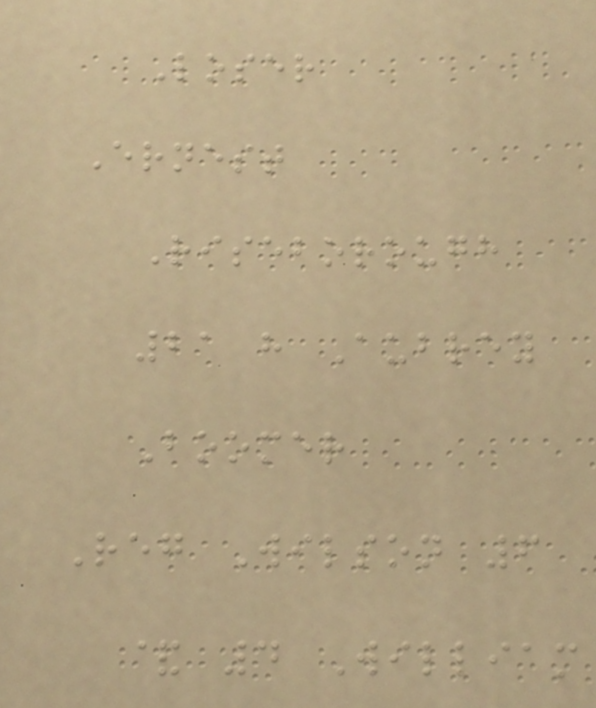Loser
Ernest
Riseborough
21 h Aubrey
Boomer
Reg Wilson 6
& 4 William
